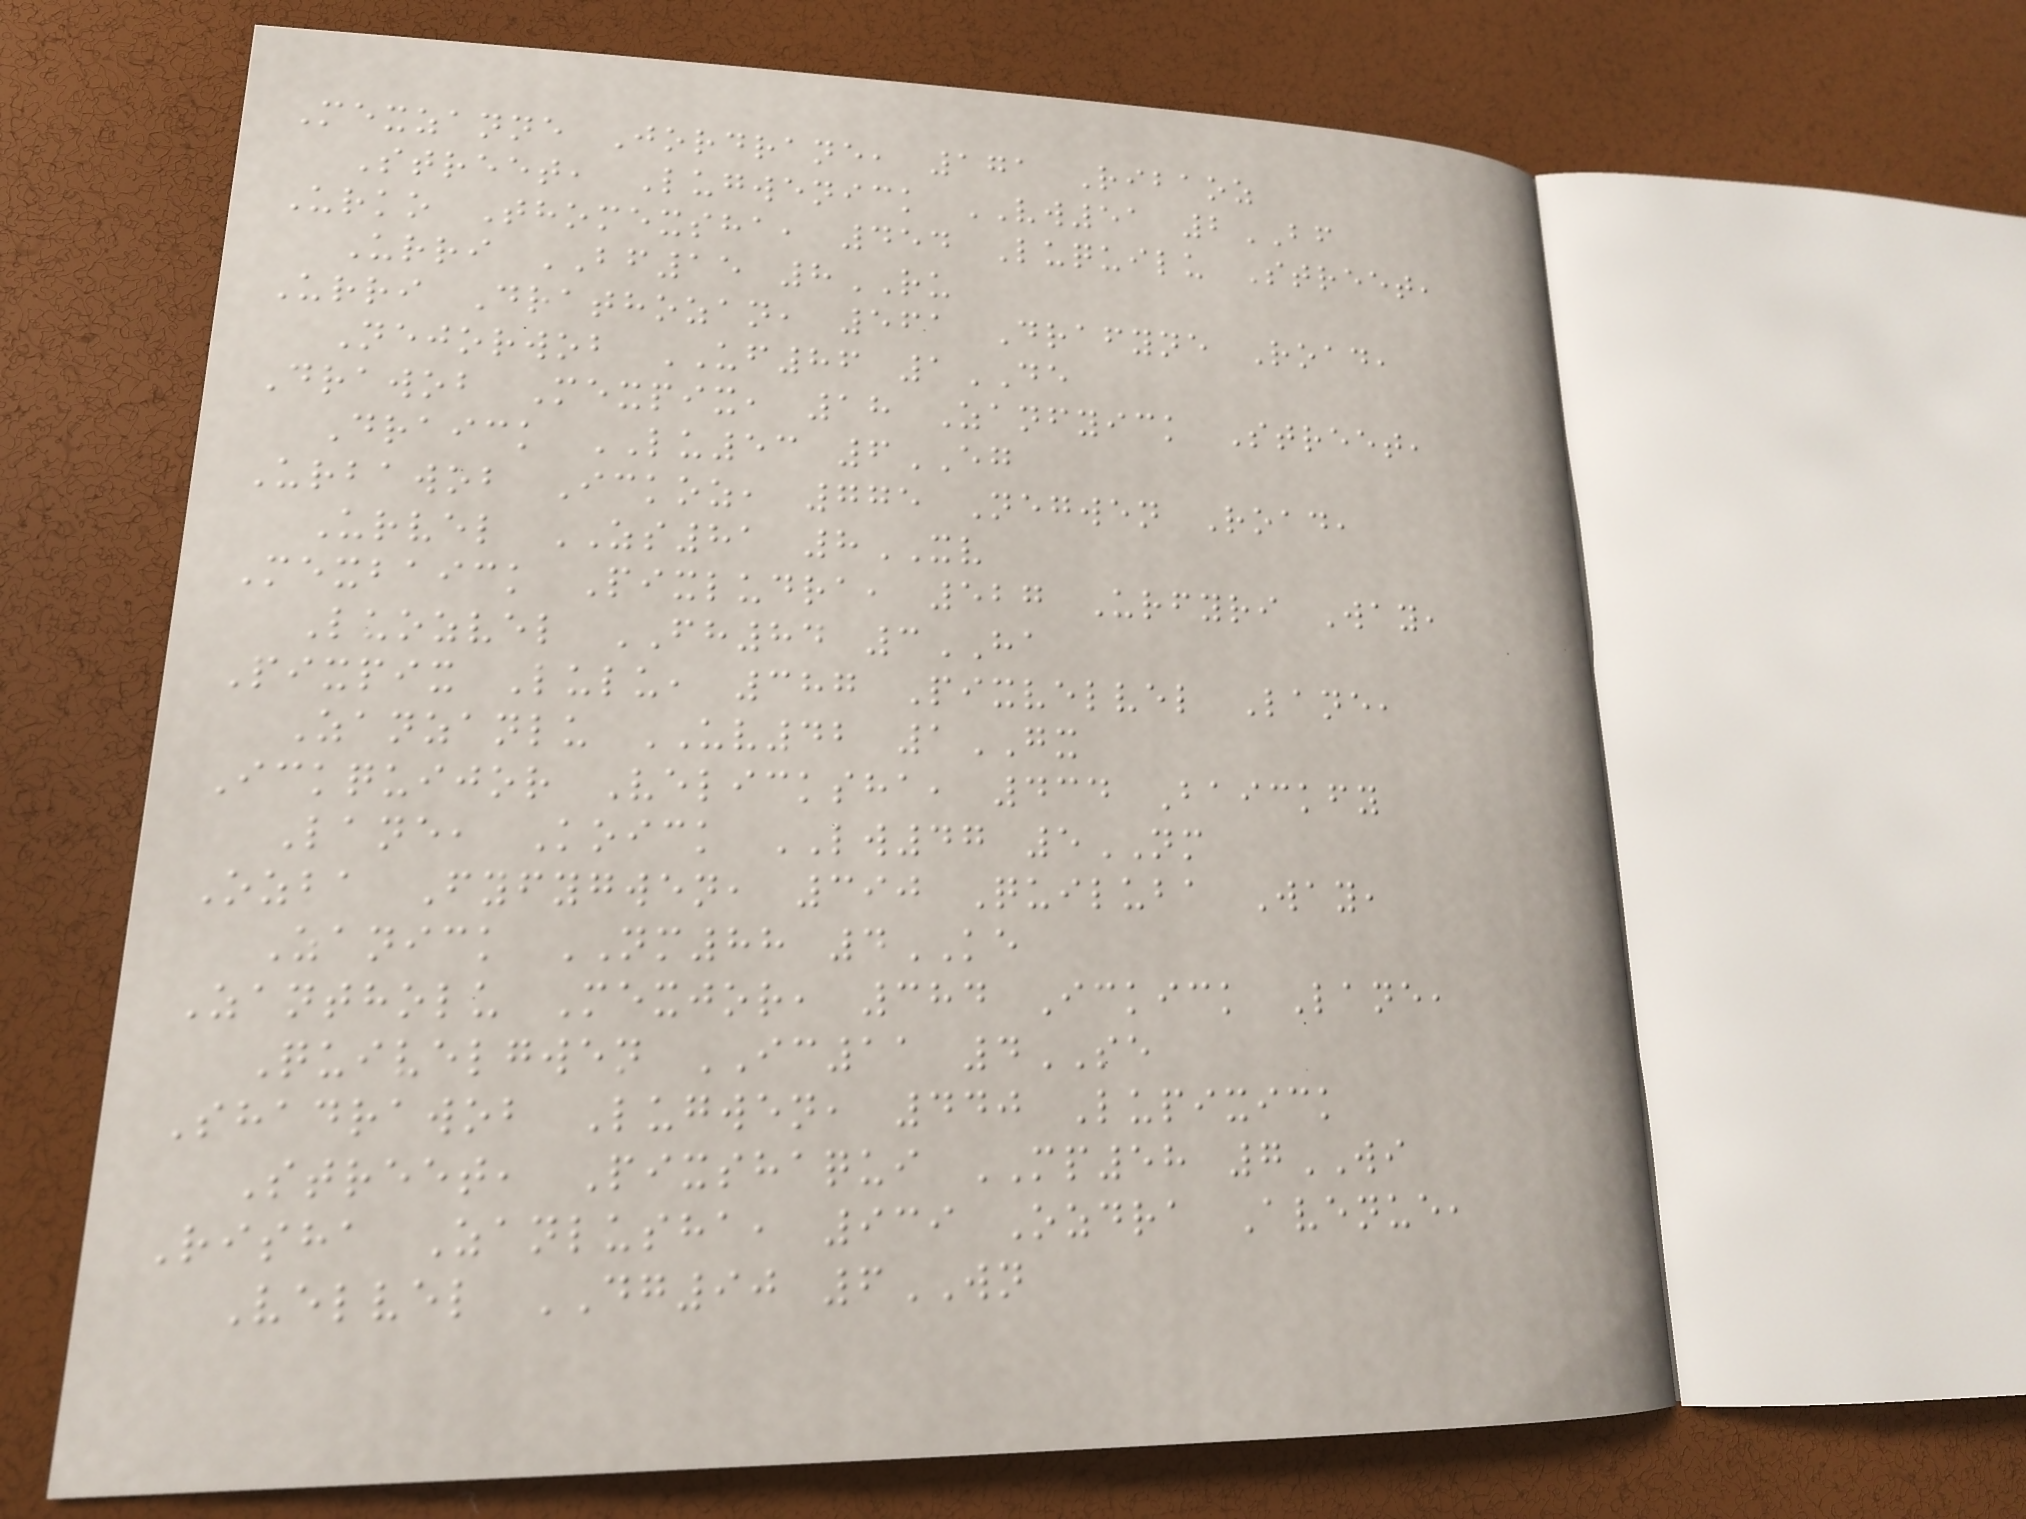Mexzanne Jordrane, 171 Ribaoz
Street, Lugwenick VW51 2BF
Urko Thomexsha, 454 Luquilu Street,
Urri BF15 8RU
Urri Drathozan, 561 Drafyne Road,
Nejorwob UF86 1DE
Drawob Mexpix, 18 Zanfyick Street,
Draick LU53 6EG
Urbawob Ickoz, 775 Negwen Road,
Urvel ZS81 8XV
Mexbaick Pixludra, 527 Urfyri Way,
Luozvel FH84 3HA
Pixpix Lulu, 387 Pixvelvel Lane,
Zanzanlu UV42 1GX
Ickquijor Velicksha, 434 Baickfy
Lane, Koick LW47 5NM
Ozba Fyfygwen, 390 Quiluba Way,
Zanick NM88 4KE
Zantholu Mexjor, 384 Ickick Lane,
Quivelgwen IC11 4SE
Shadrawob Lugwen, 440 Lupixick
Street, Pixshaqui MP58 7WI
Risha Zanlusha, 939 Ozdra Avenue,
Velvel DG90 6WN
